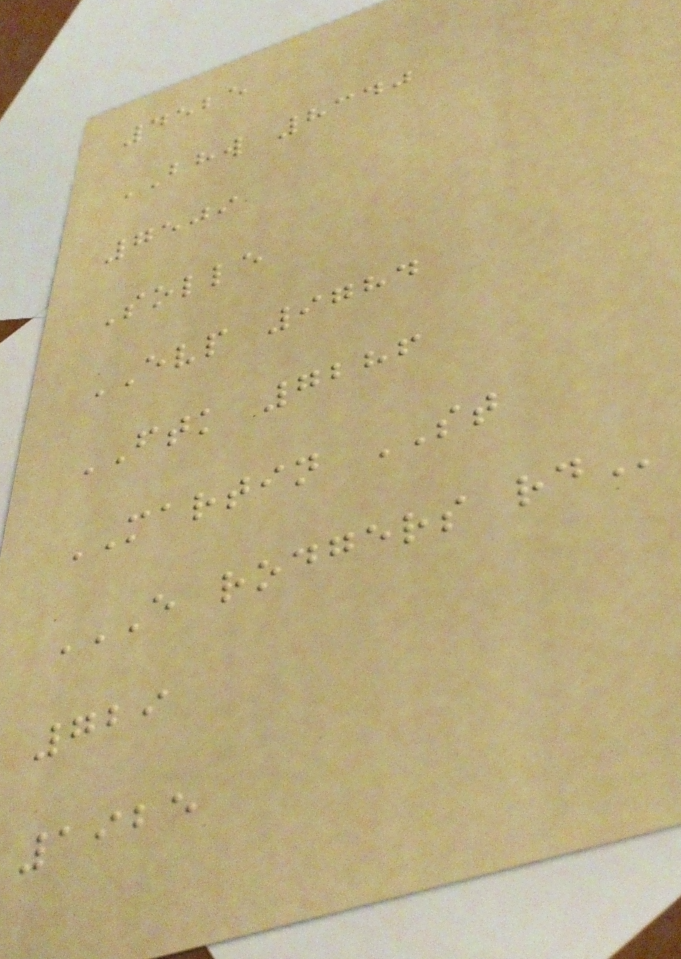4525
BHW 8340
7509
Solle
EVP 9784
FTK 7286
MARTIN ST
E RODGERS RD
729
1925
